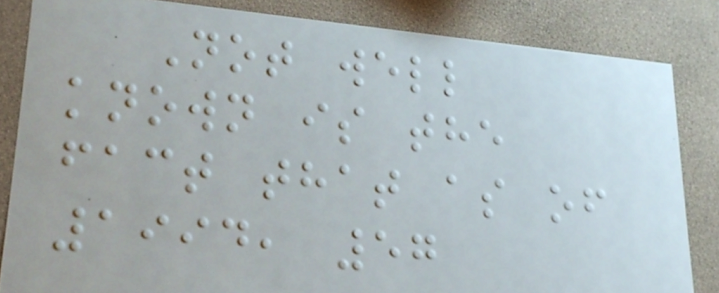Not well
known is the
fact that as of
1994, 57
